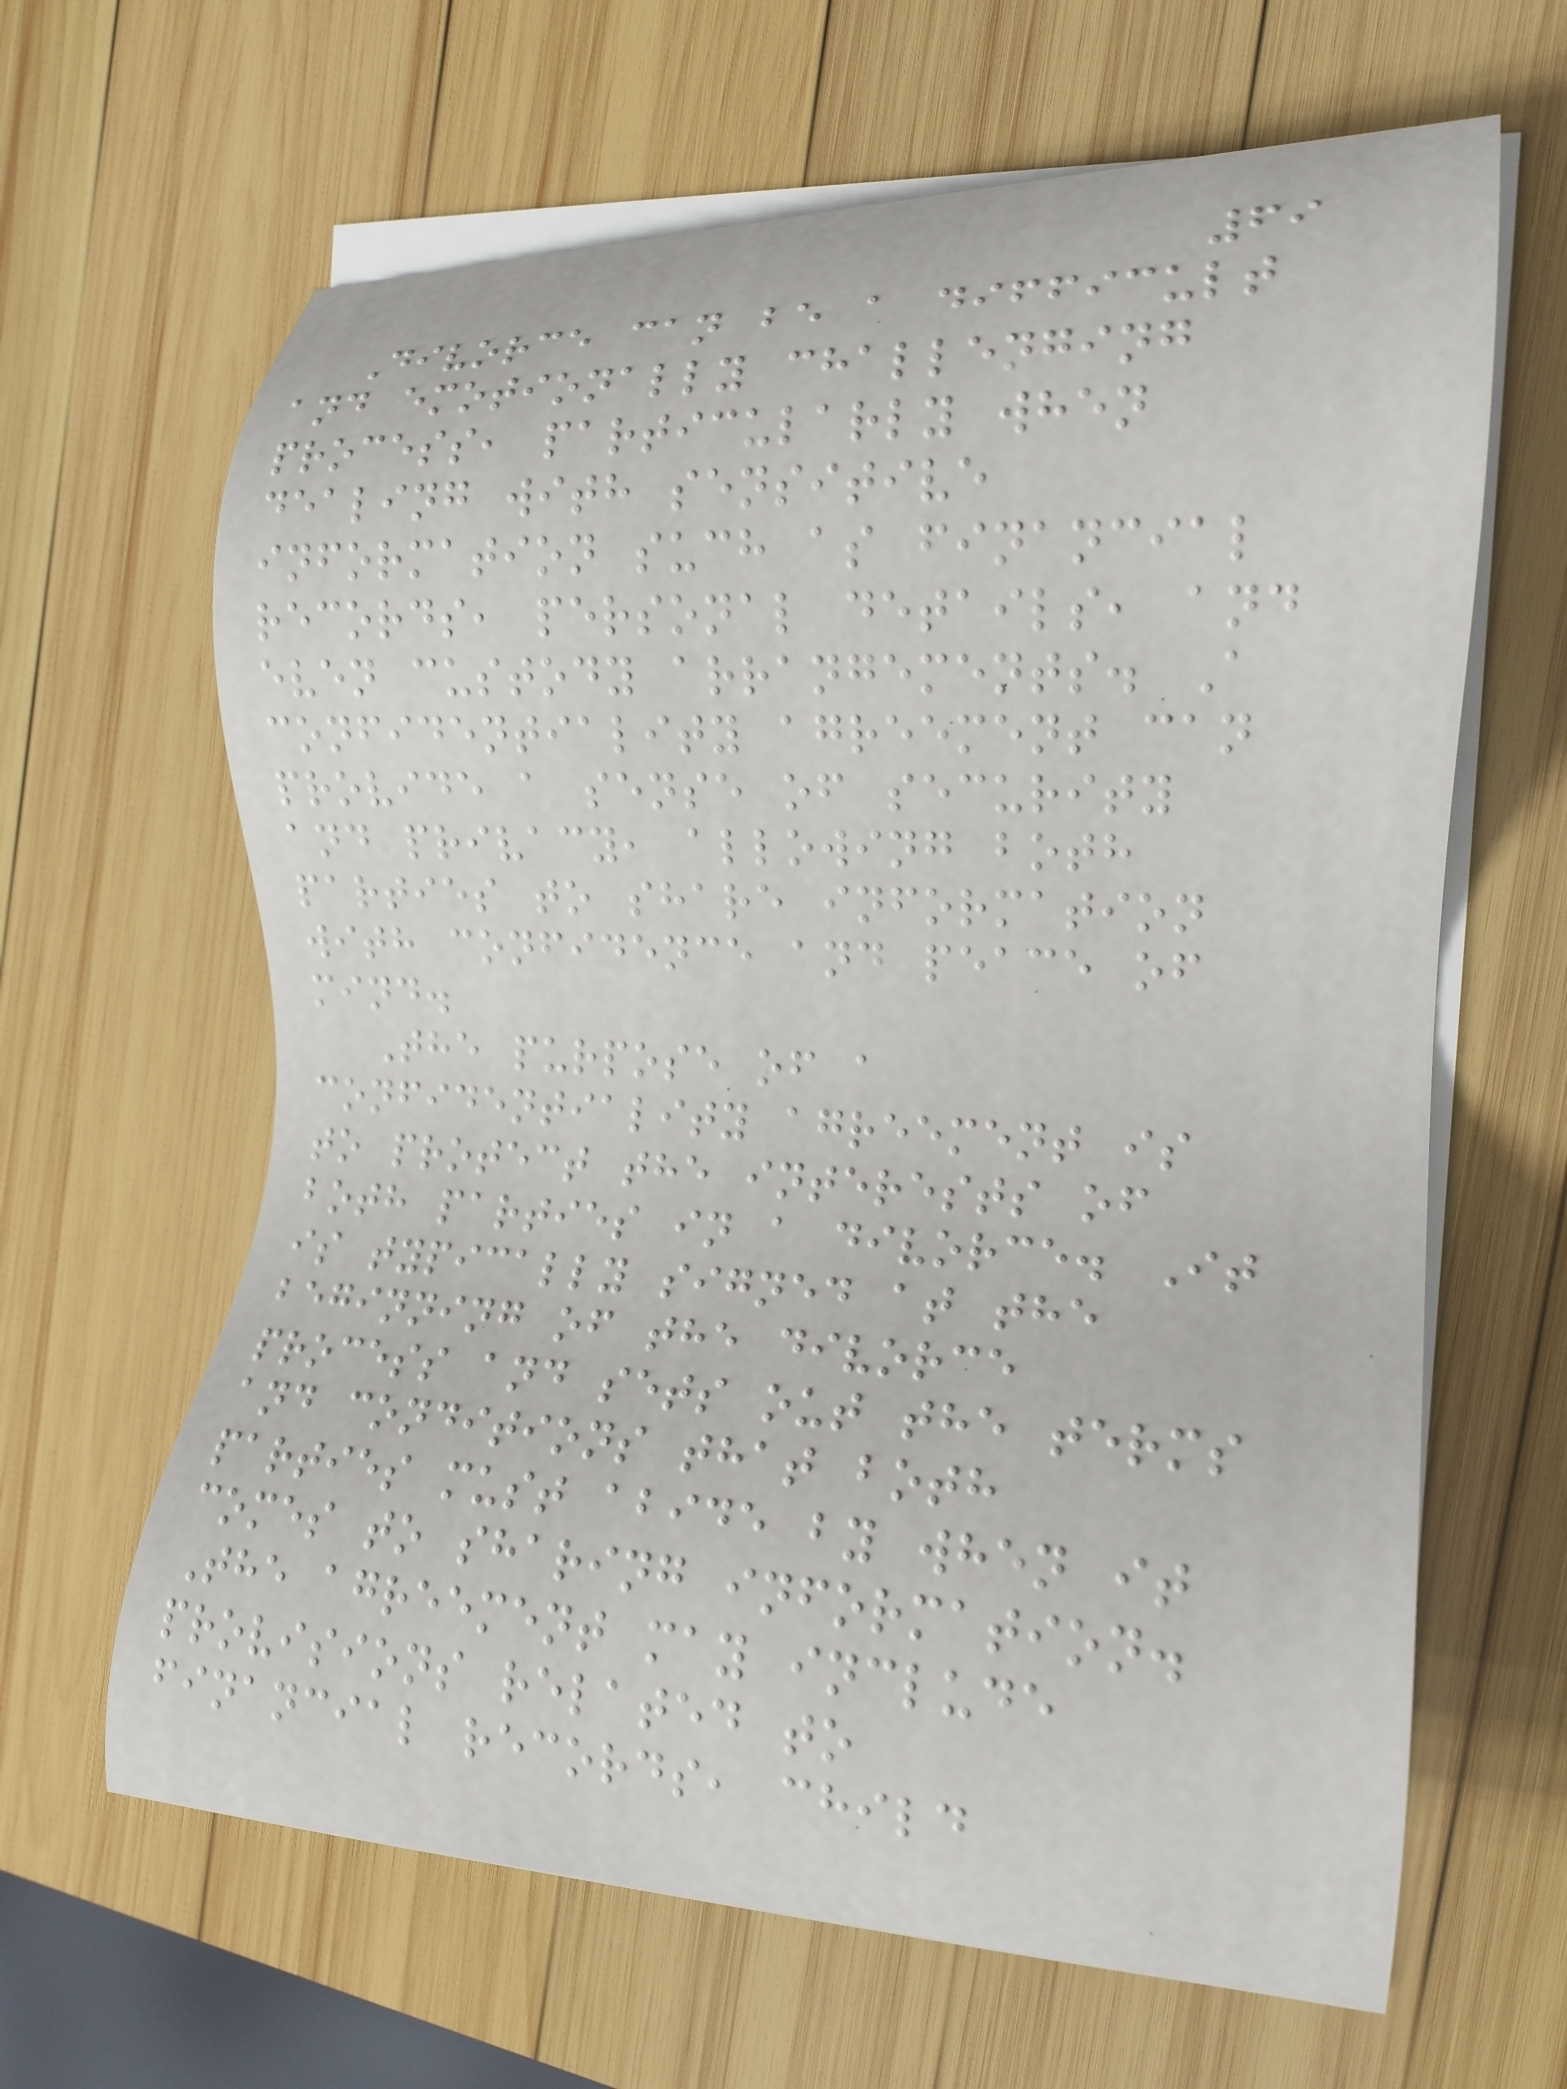69
Divorce can be a difficult
and emotionally challenging
process, particularly when
dealing with sensitive
information such as financial
records, personal details, and
even custody arrangements. A
confidentiality agreement can
provide a sense of security
and privacy, allowing both
parties to share information
with confidence and peace of
mind.
The purpose of a
confidentiality agreement is
to protect the interests of
both parties in a divorce. It
is typically signed at the
beginning of the divorce
process and sets out the terms
and conditions that both
parties must abide by when it
comes to sharing information.
The agreement may include
provisions related to
financial records, child
